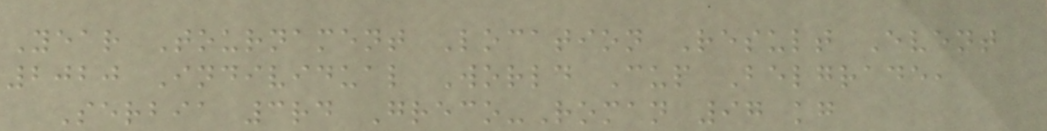Year Tournament Location Result Event
2020 Individual World Cup Belgrade,
Serbia 3rd Greco-Roman 97 kg
